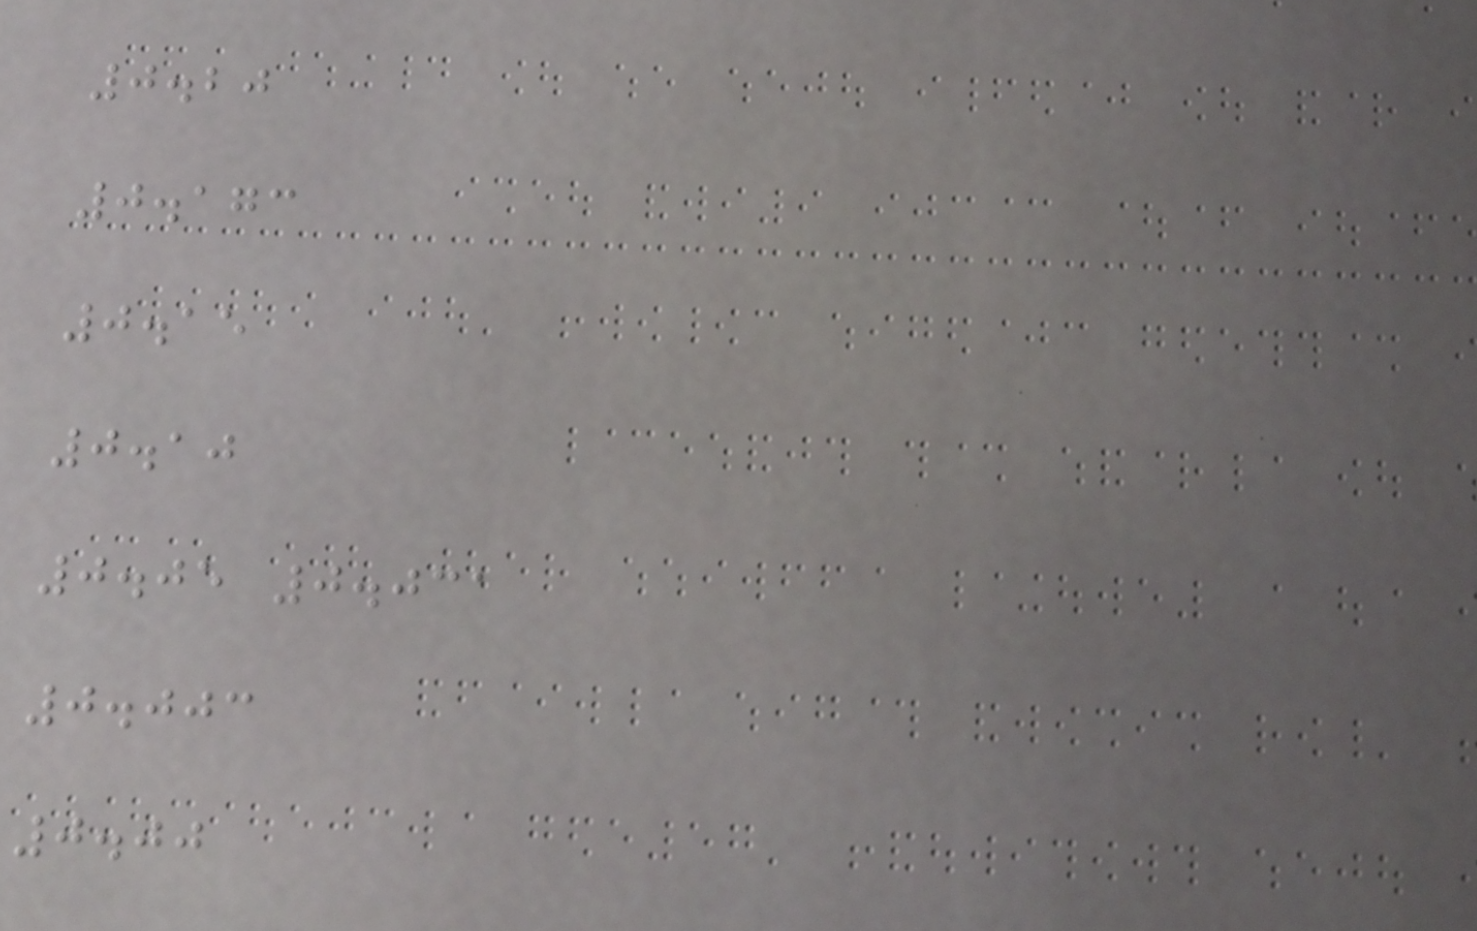0.20
0.173
0.15
0.10
0.05 0.031
0.003
0.00
